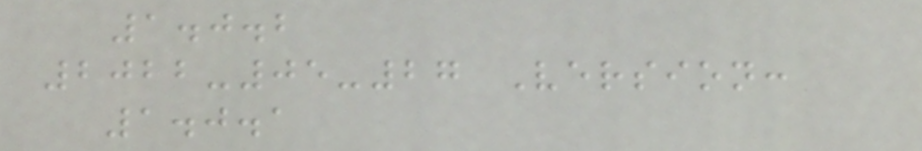1.0.2
2022-05-27 Version:
1.0.1
